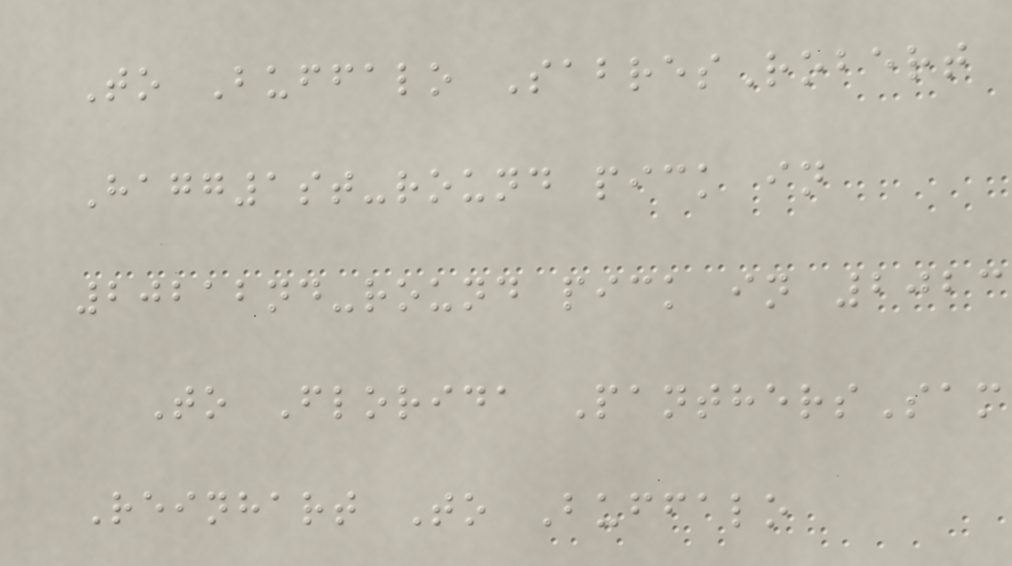To Buffalo SabresRobert
Hagg1st-round pick in
20212nd-round pick in 2023
To Florida PanthersSam
Reinhart To Buffalo
